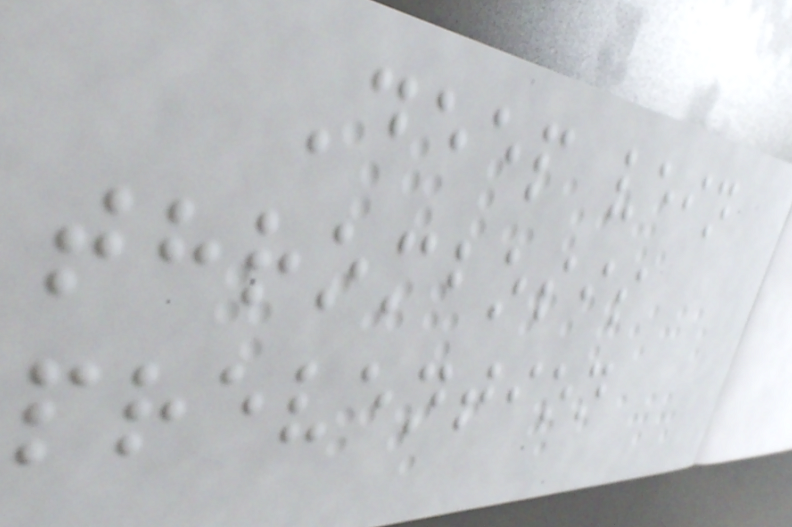Deep vein
thrombosis
prevention
